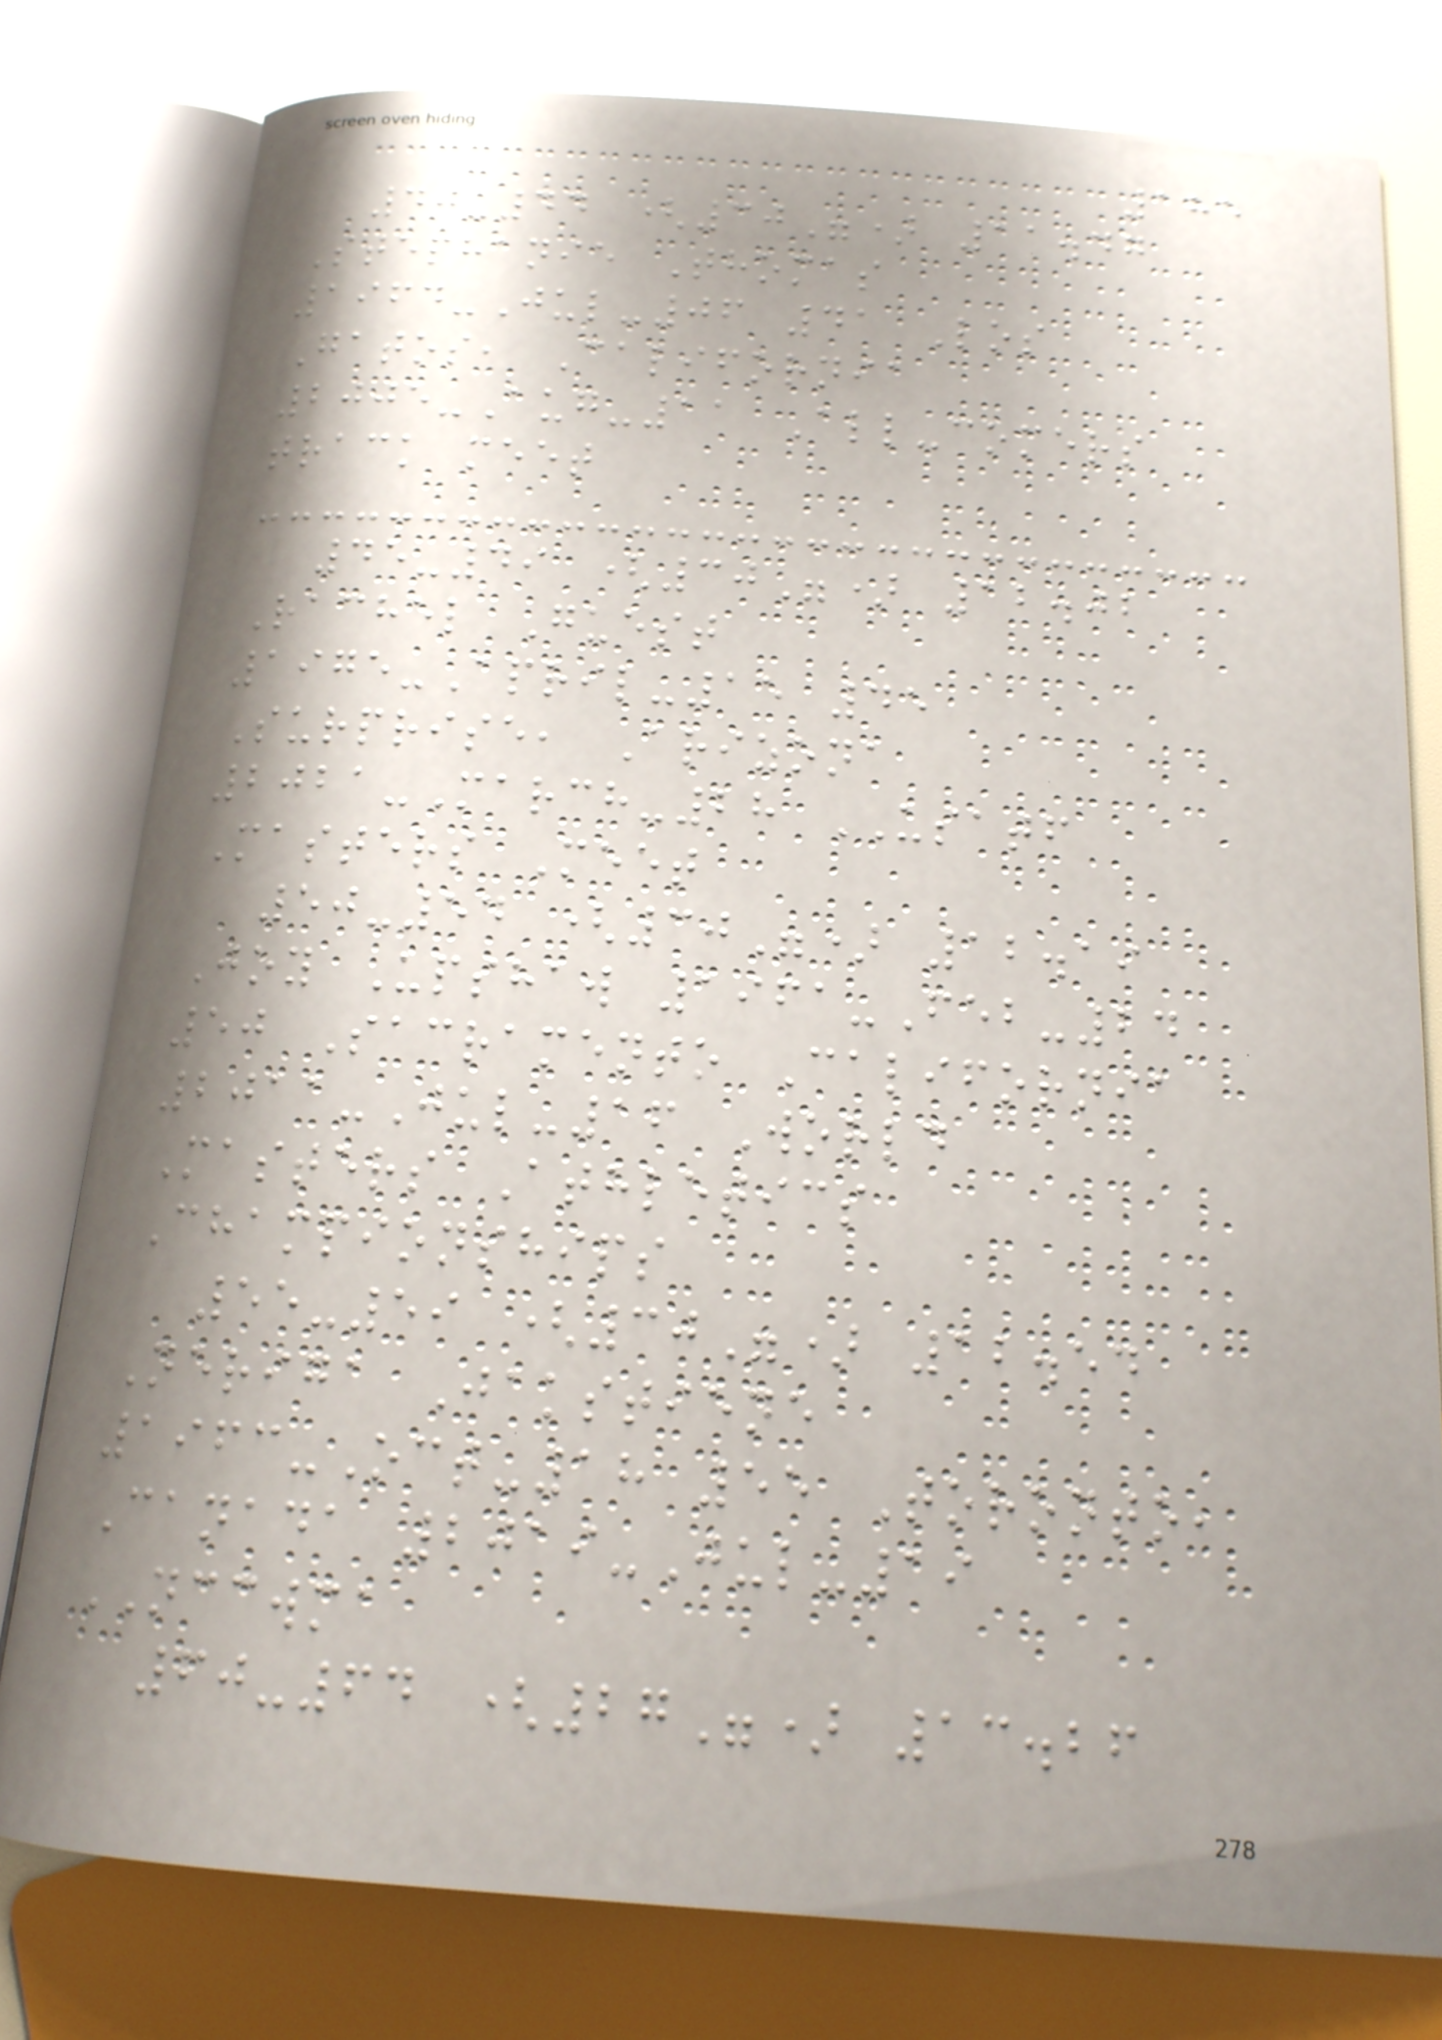185
40-44 (30") 11.47
Stephanie Thomas
1964-Jul-06 41 Los
Gatos, California
2005-Aug-11 All-comers
track meet
45-49 (30") 12.02
Rachel Guest
1975-April-15 45
Surprise, Arizona
2021-March-28 USATF
Masters Meet
50-54 (30") 12.19
Joy Upshaw 1961-Feb-24
50 Sacramento California
2011-Jul-16 World
Masters Athletics
Championships
55-59 (30") 12.54
Neriga Jakstiene
1963-Oct-18 55 Toronto,
Canada 2019-Jul-19
NCCWMA
60-64 (27") 13.26
